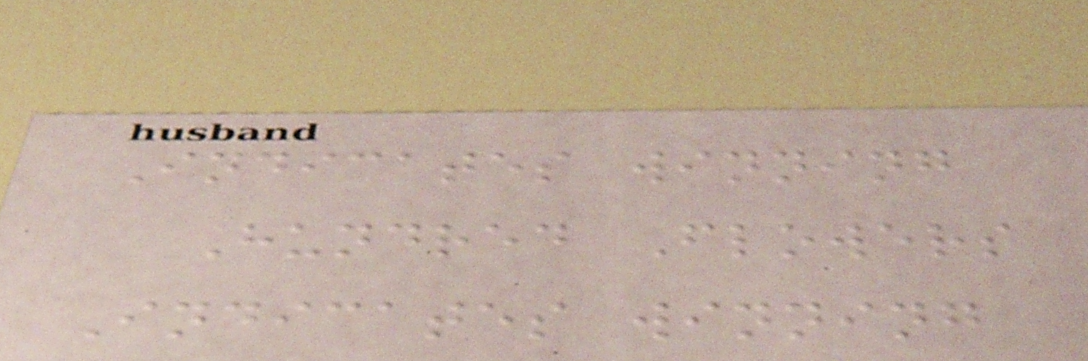Indicates winning
Hundred Flowers
Indicates winning
